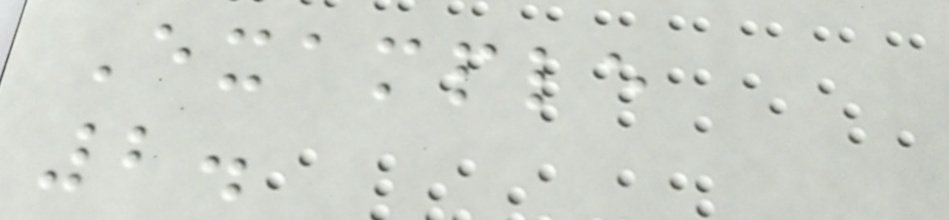Example
2.
